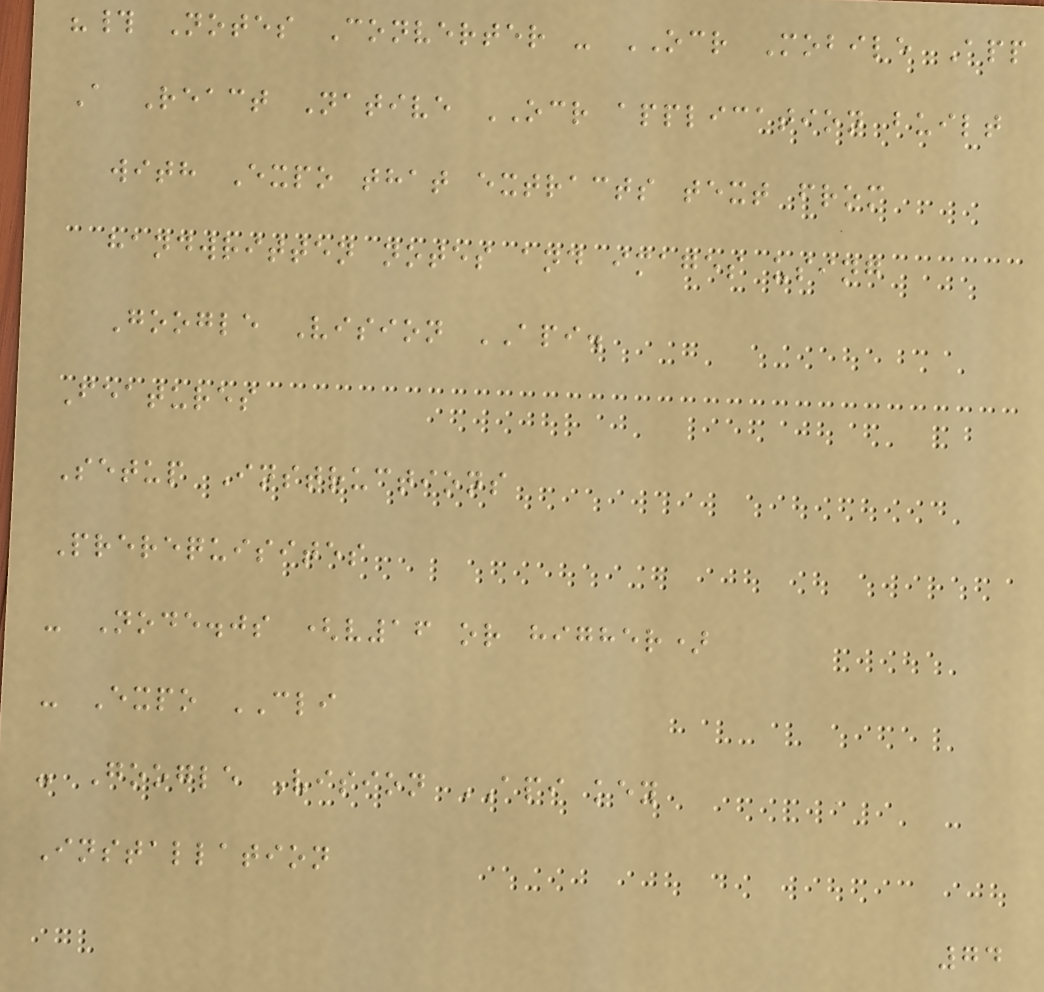"# Notes Converter - OCR Mobile App
A React Native OCR application built
with Expo that extracts text from
handwritten notes and images using
Google Vision API.
Features
Setup Instructions
Prerequisites
- Node.js (v16 or higher)
- Expo CLI
- Google Vision API key
Installation
74
